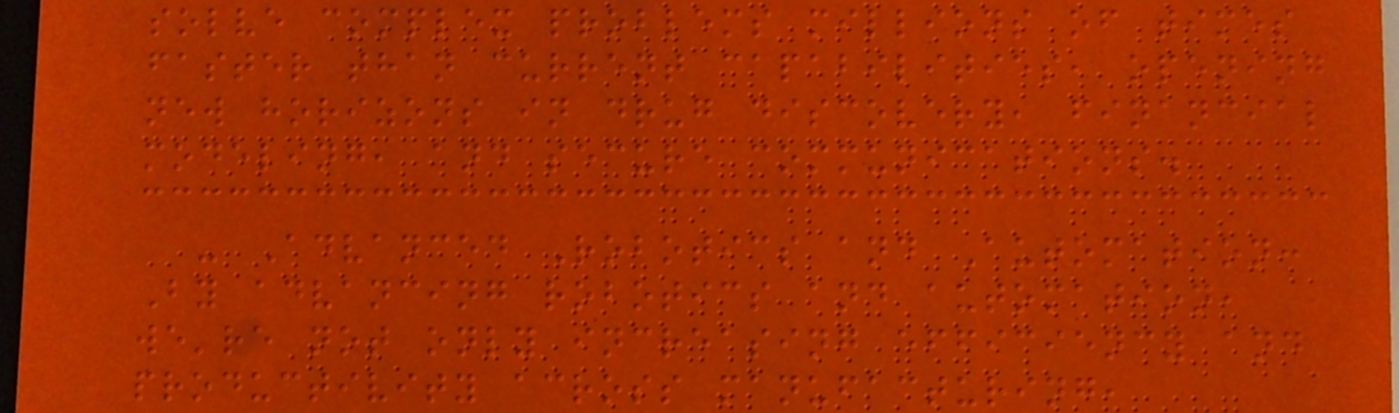solve complex problems millions of times
faster than current capabilities, opening
new horizons in drug discovery, financial
modeling, and secure communications.
- Advanced Robotics and Automation:
By advancing robotics and automation,
we're not only increasing efficiency and
productivity across manufacturing,
